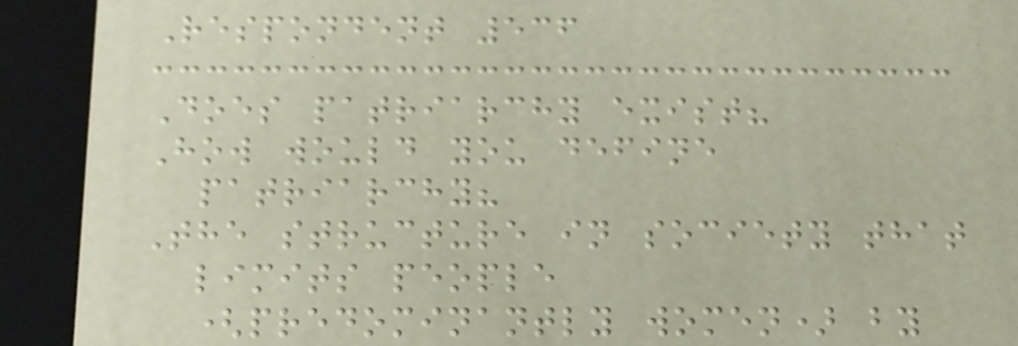Respondent 536
Does patriarchy exist?
How would you define
patriarchy?
The structure in society that
limits people
(predominantly women) by
